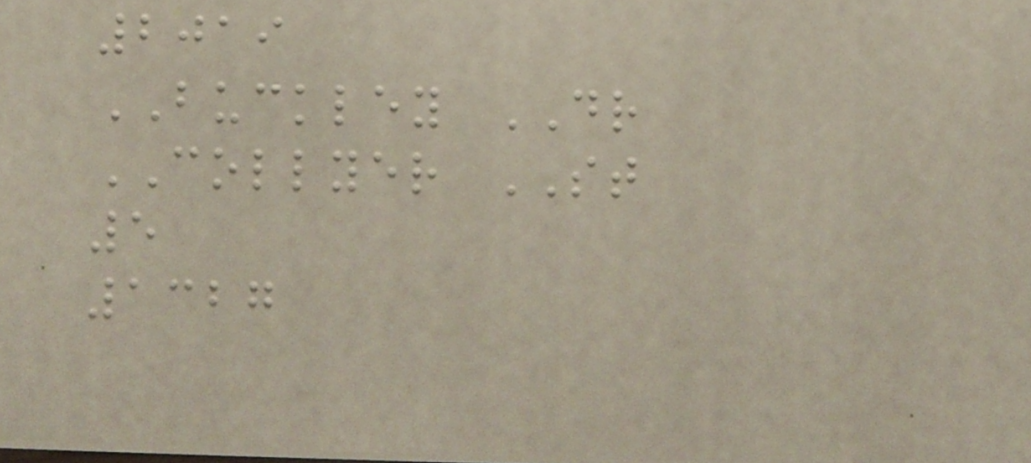2019
BUCKLEY DR
COLLYER ST
5
1327
